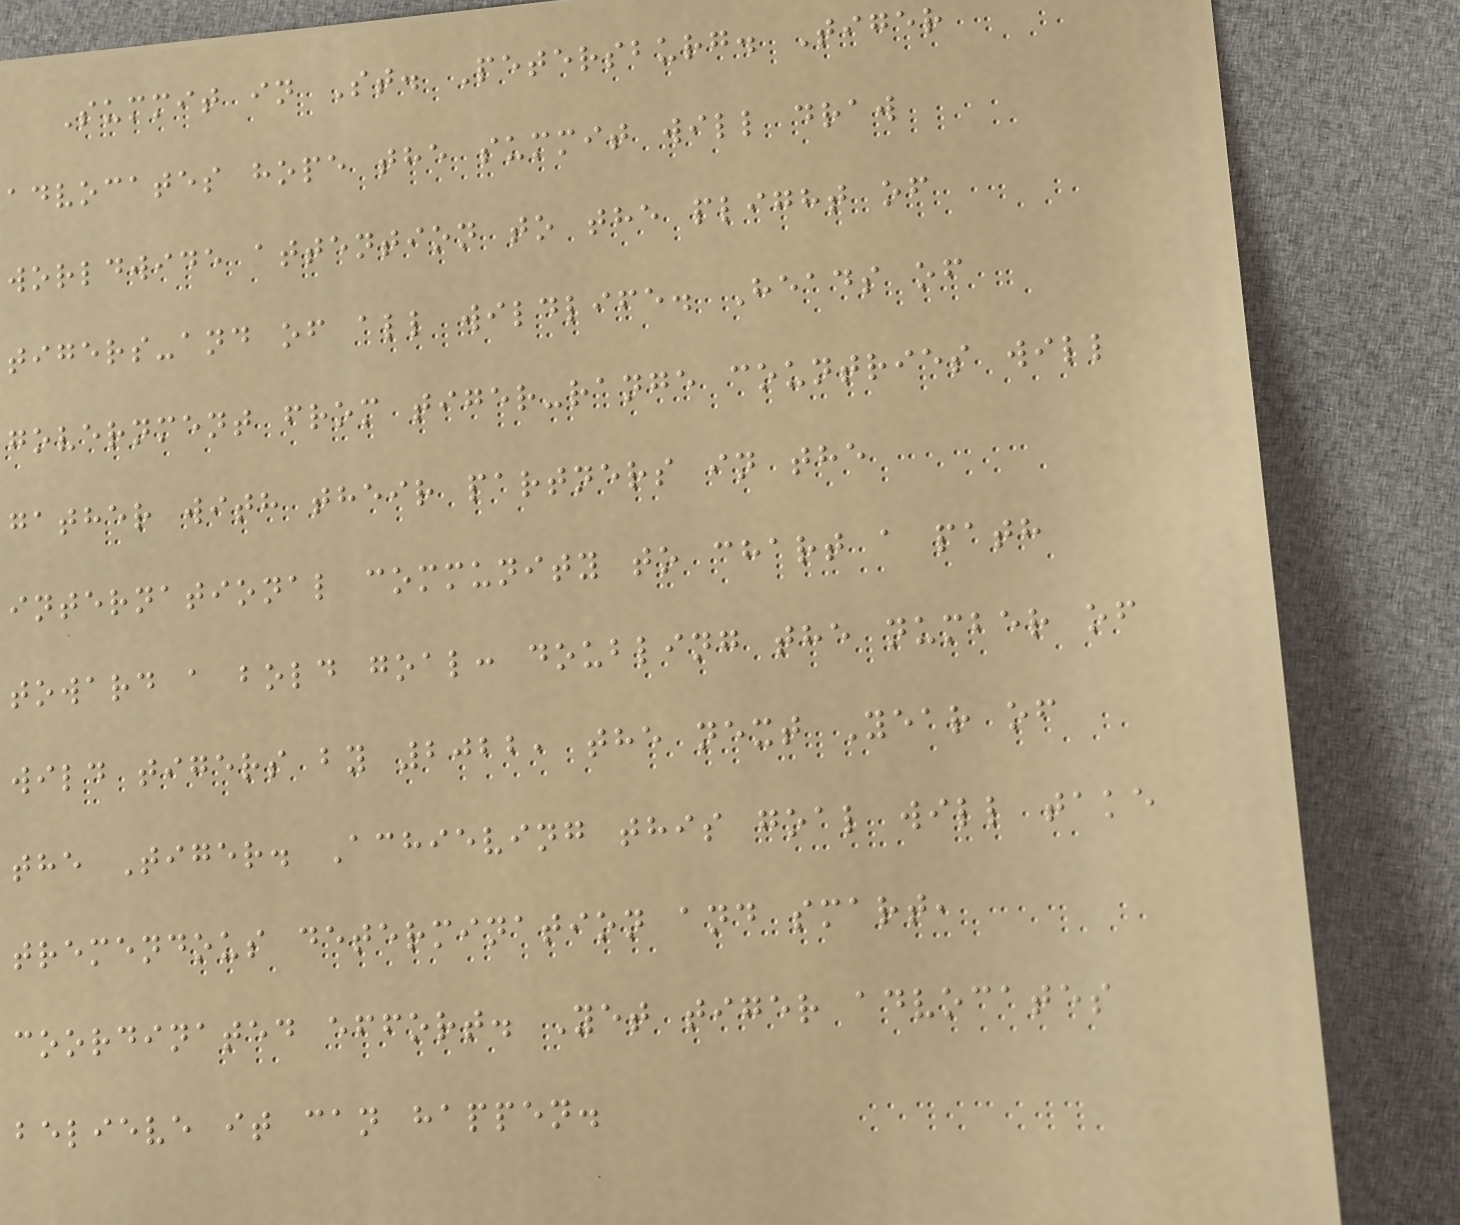Summit in St. Petersburg. Tiger
advocates hope the summit will draw
worldwide attention to the plight of
tigers-and of all wildlife. Heads of
government from tiger-range countries will
gather with their partners in the
international community to chart a path
toward a bold goal: doubling the number of
wild tigers by 2022, the next Year of
the Tiger. Achieving this goal will take
tremendous determination and smart,
coordinated effort. Yet tiger advocates
believe it can happen.
